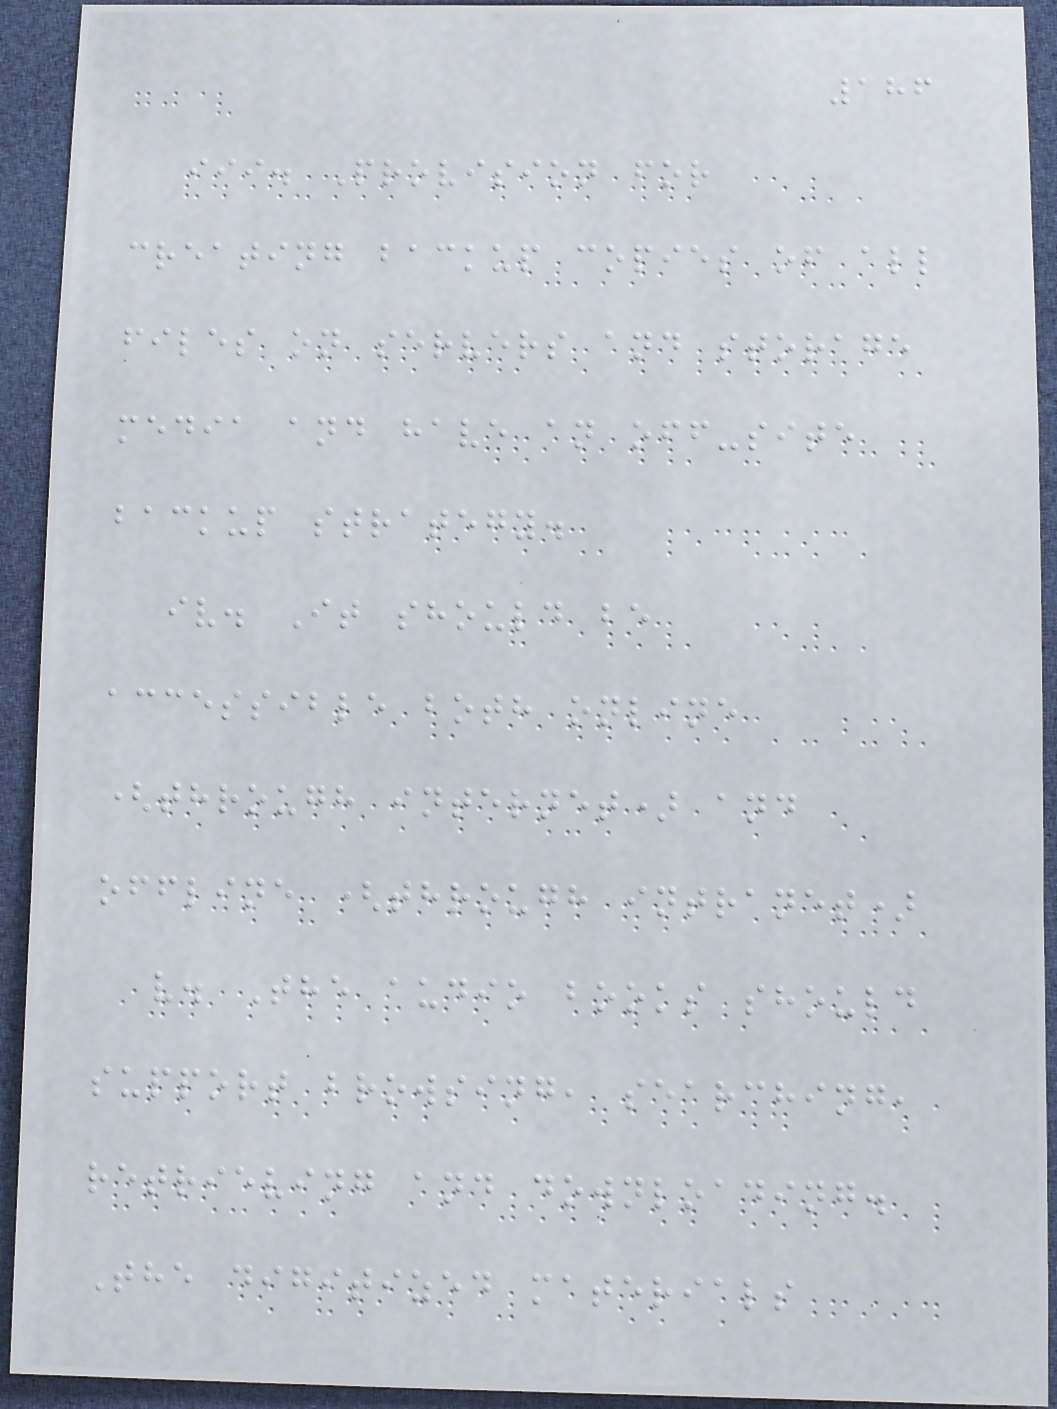186
iii. Provision for
creating backup copies of all
files on servers and storage
media and have an off-site
backup strategy.
iv. It should be
accessible both online
(through internet) and
offline (through intranet)
v. The audio books should
support browsing, searching,
retrieving and downloading.
The digitized materials
